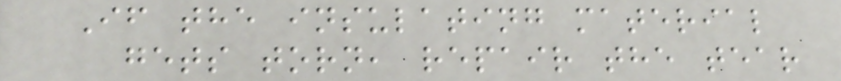If the insulating material
gets torn, repair the tear
